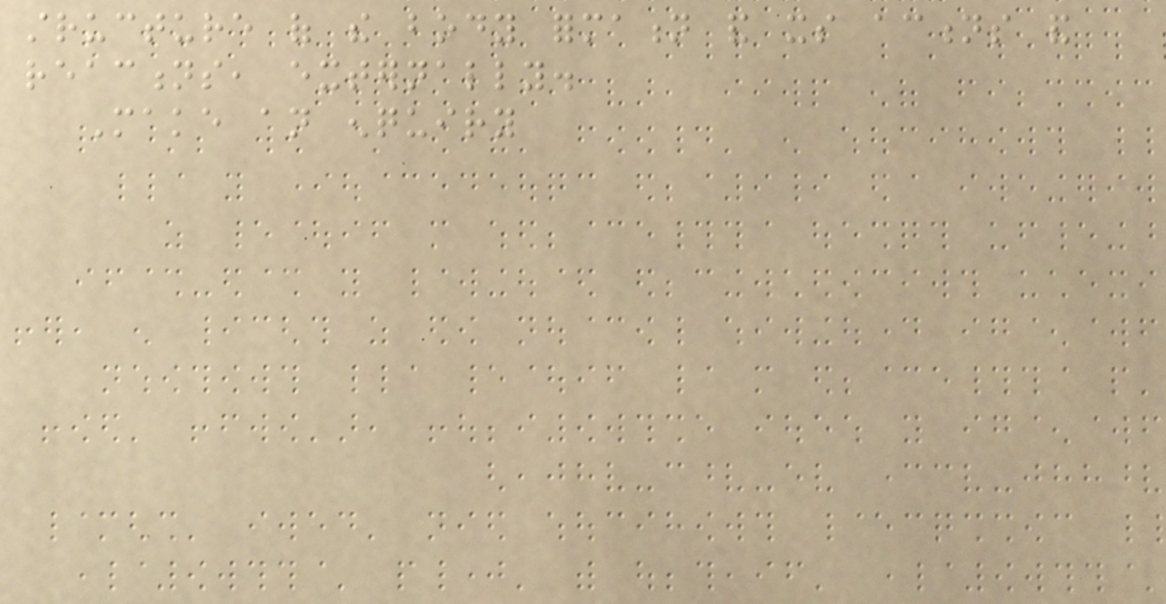structure of the body formation and its actions and
reactions, externally.
Make an enquiry
